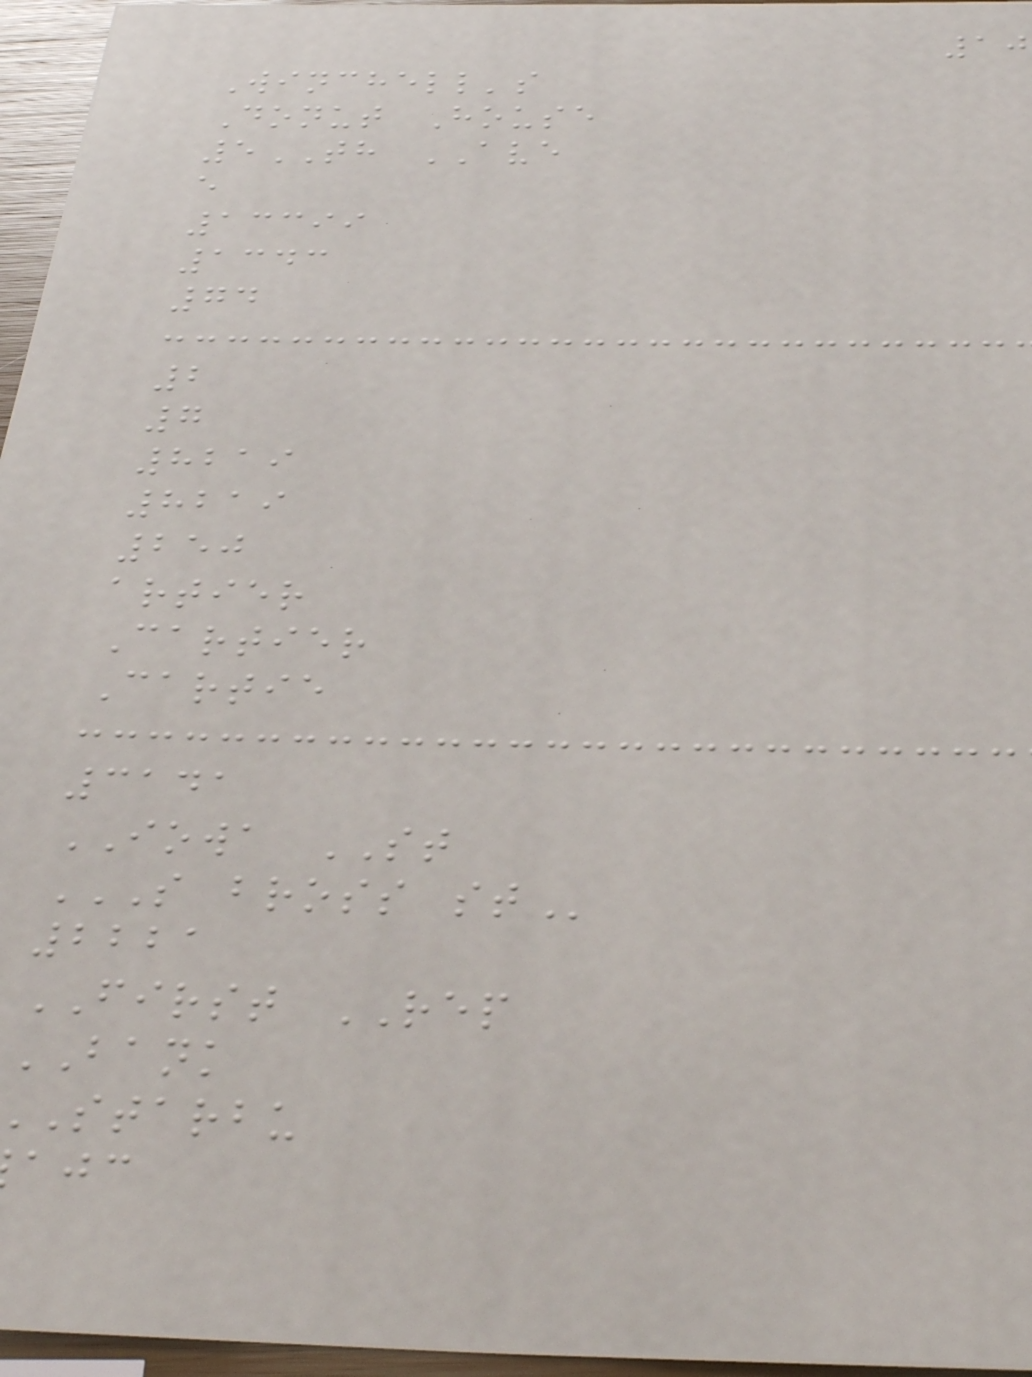Winchell's
Donut House
5TH AVE
e
13399
1343
74
2
7
8219
8219
250
artier
Cartier
Cartie
3141
IOWA ST
S BROSS ST
2221
FIRST REP
BANK
starbu
